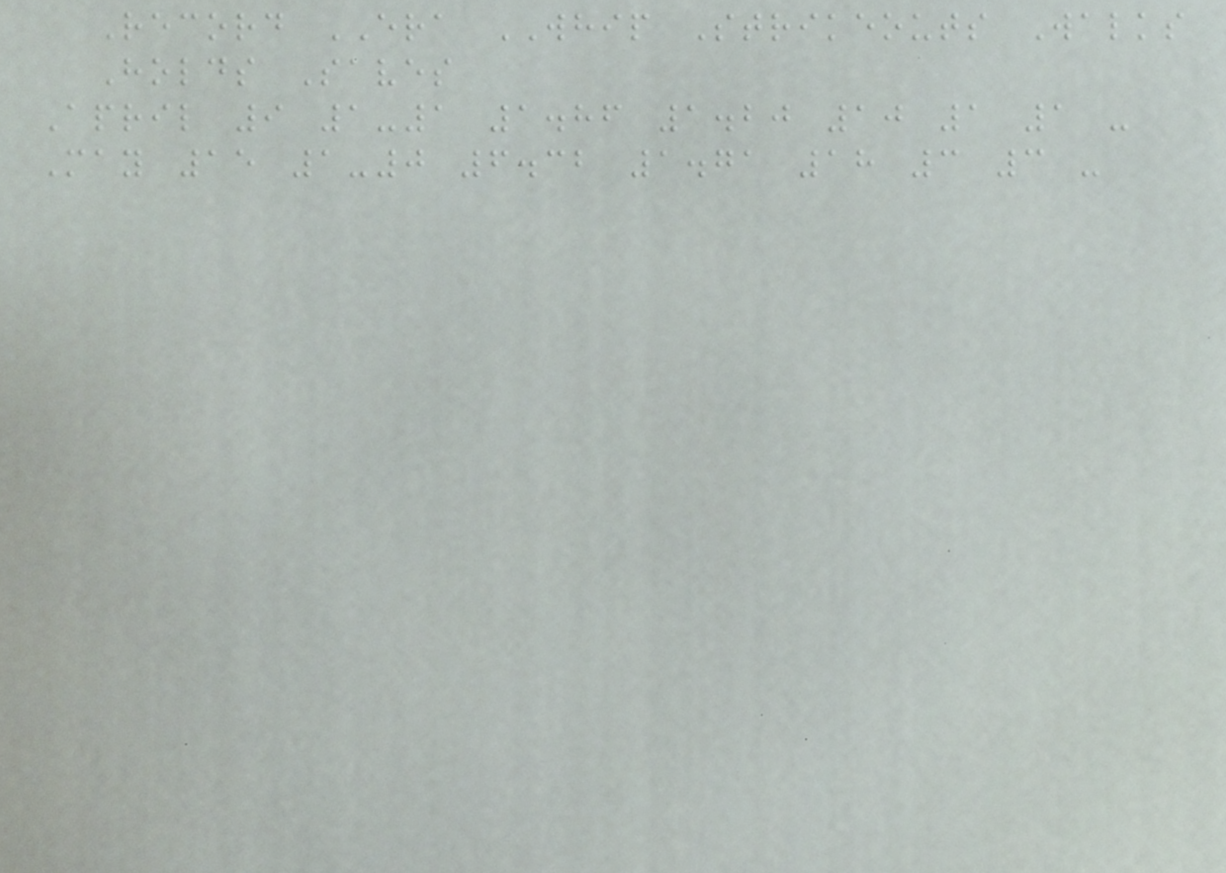Record ERA WHIP Strikeouts Walks
Holds Saves
April 9 1-1 1.86 1.20 10 1 1 -
May 15 1-0 6.32 1.71 18 3 3 -
